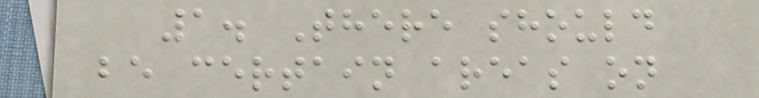1. There should
be certain areas on
